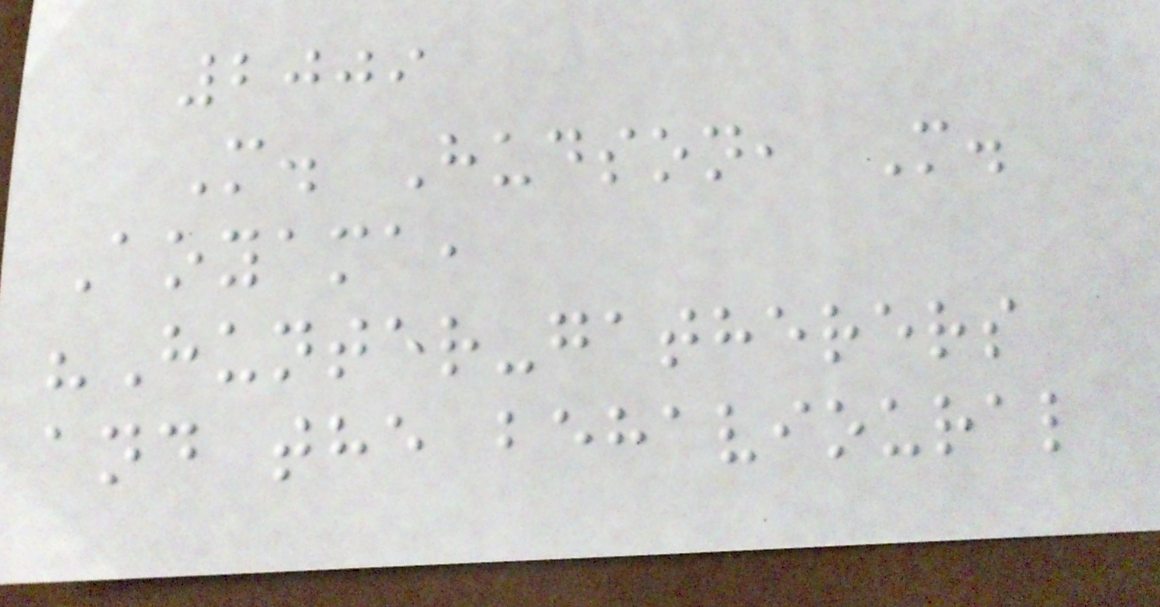2009
M. Hudson, M.
Aoyama,
"Hunter-gatherers
and the behavioural
